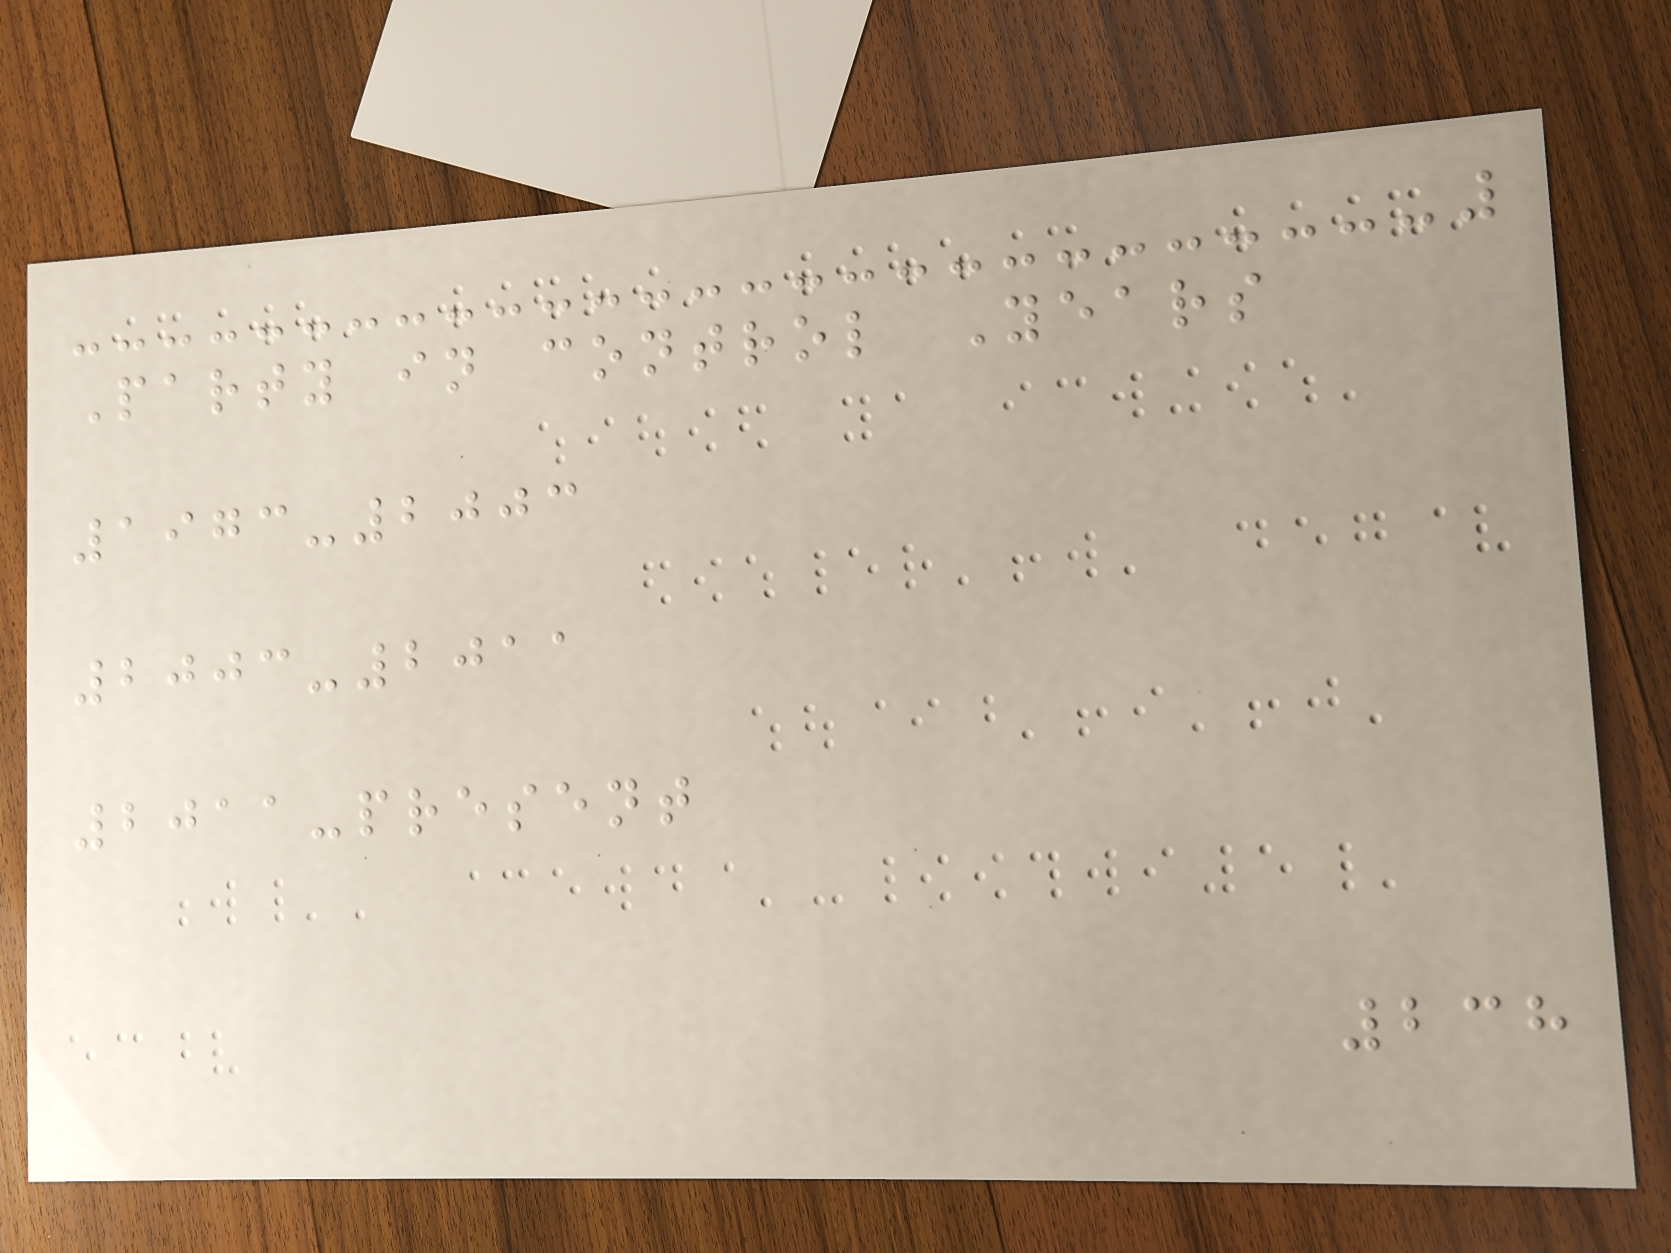Party in control Years
1973-2003
2003-2011
2011-present
238
